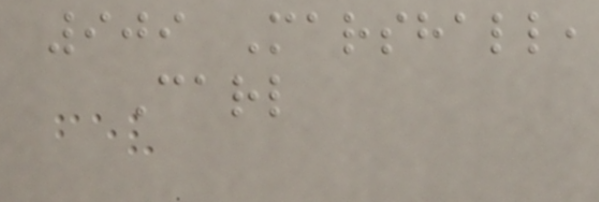909 Marshall,
Carl
